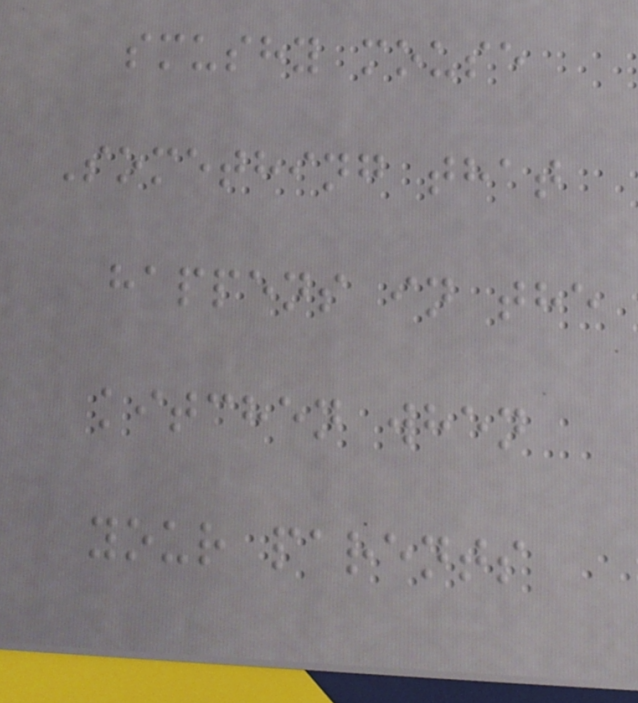smushy mouse
Something that
happens in the
kitchen when
your parents
